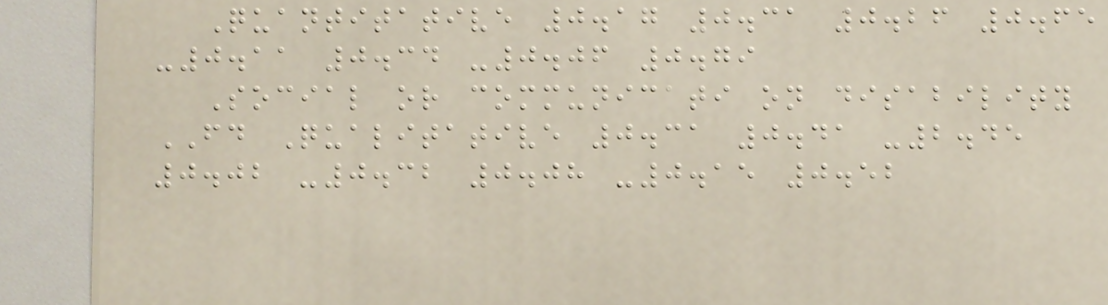Quantitative 0.17 0.31 0.26 0.65
-0.11 0.34 -0.06 0.79
Social or communicati on disability
FD Qualitative 0.31 0.41 -2.45
0.02 -0.32 0.08 -0.15 0.52
